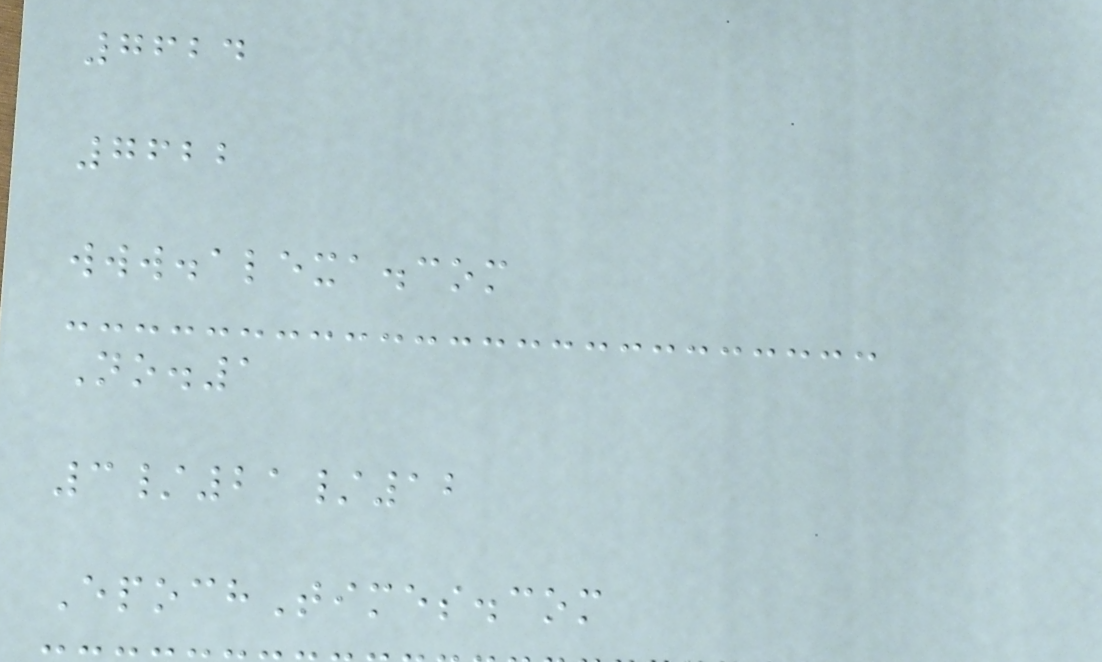7624
7622
www.alexa.com
No.1
3/21/12
EpochTimes.com
